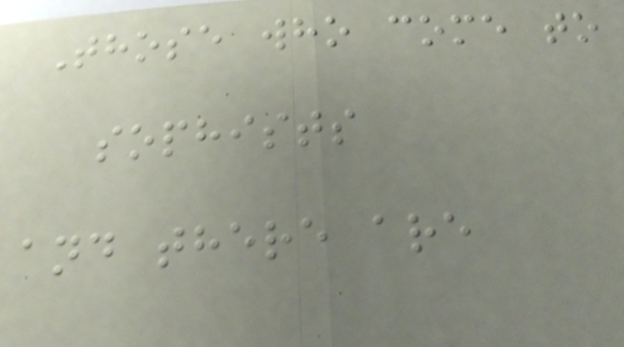Those who come to
sophists
and there are
